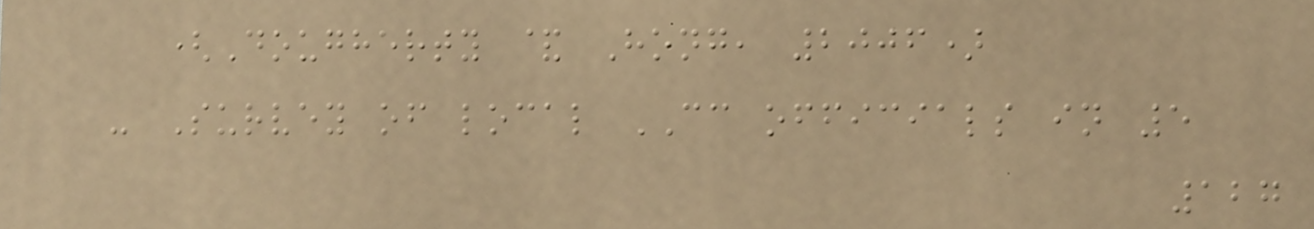(Dougherty & Hong, 2006)
- Survey of local CC officials in 5
127
